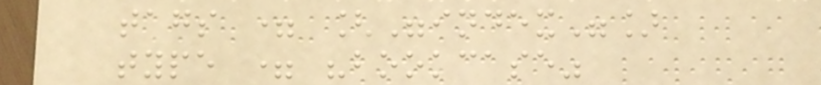tags = ["index"]
type = "bookcase"
